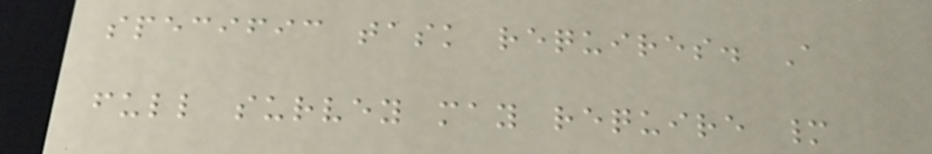specific task requires. A
full survey may require many
